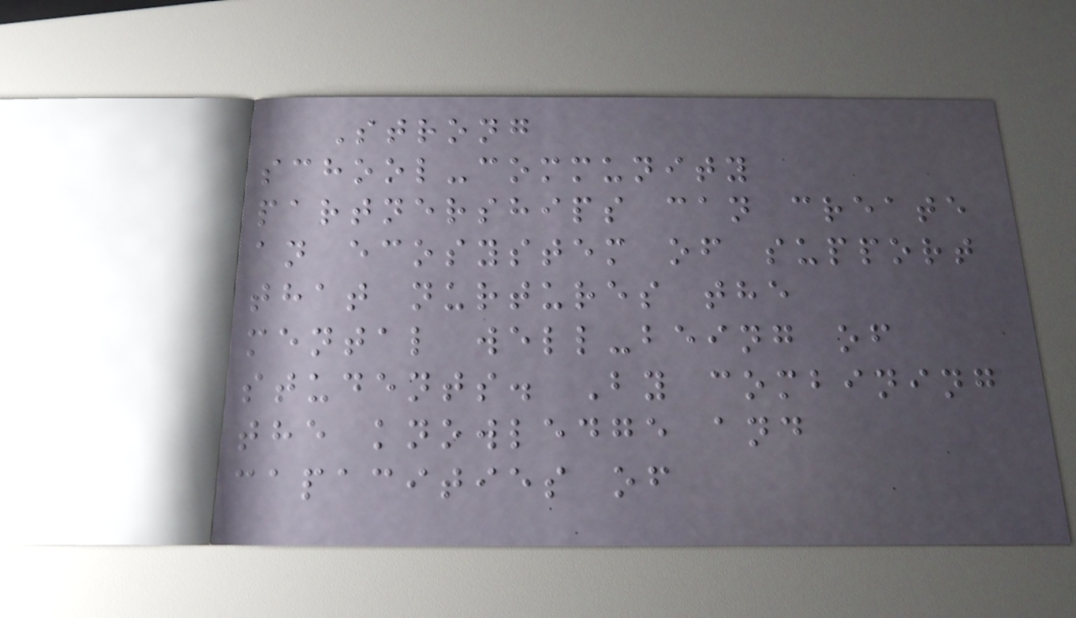Strong
school-community
partnerships can create
an ecosystem of support
that nurtures the
mental well-being of
students. By combining
the knowledge and
capacities of
